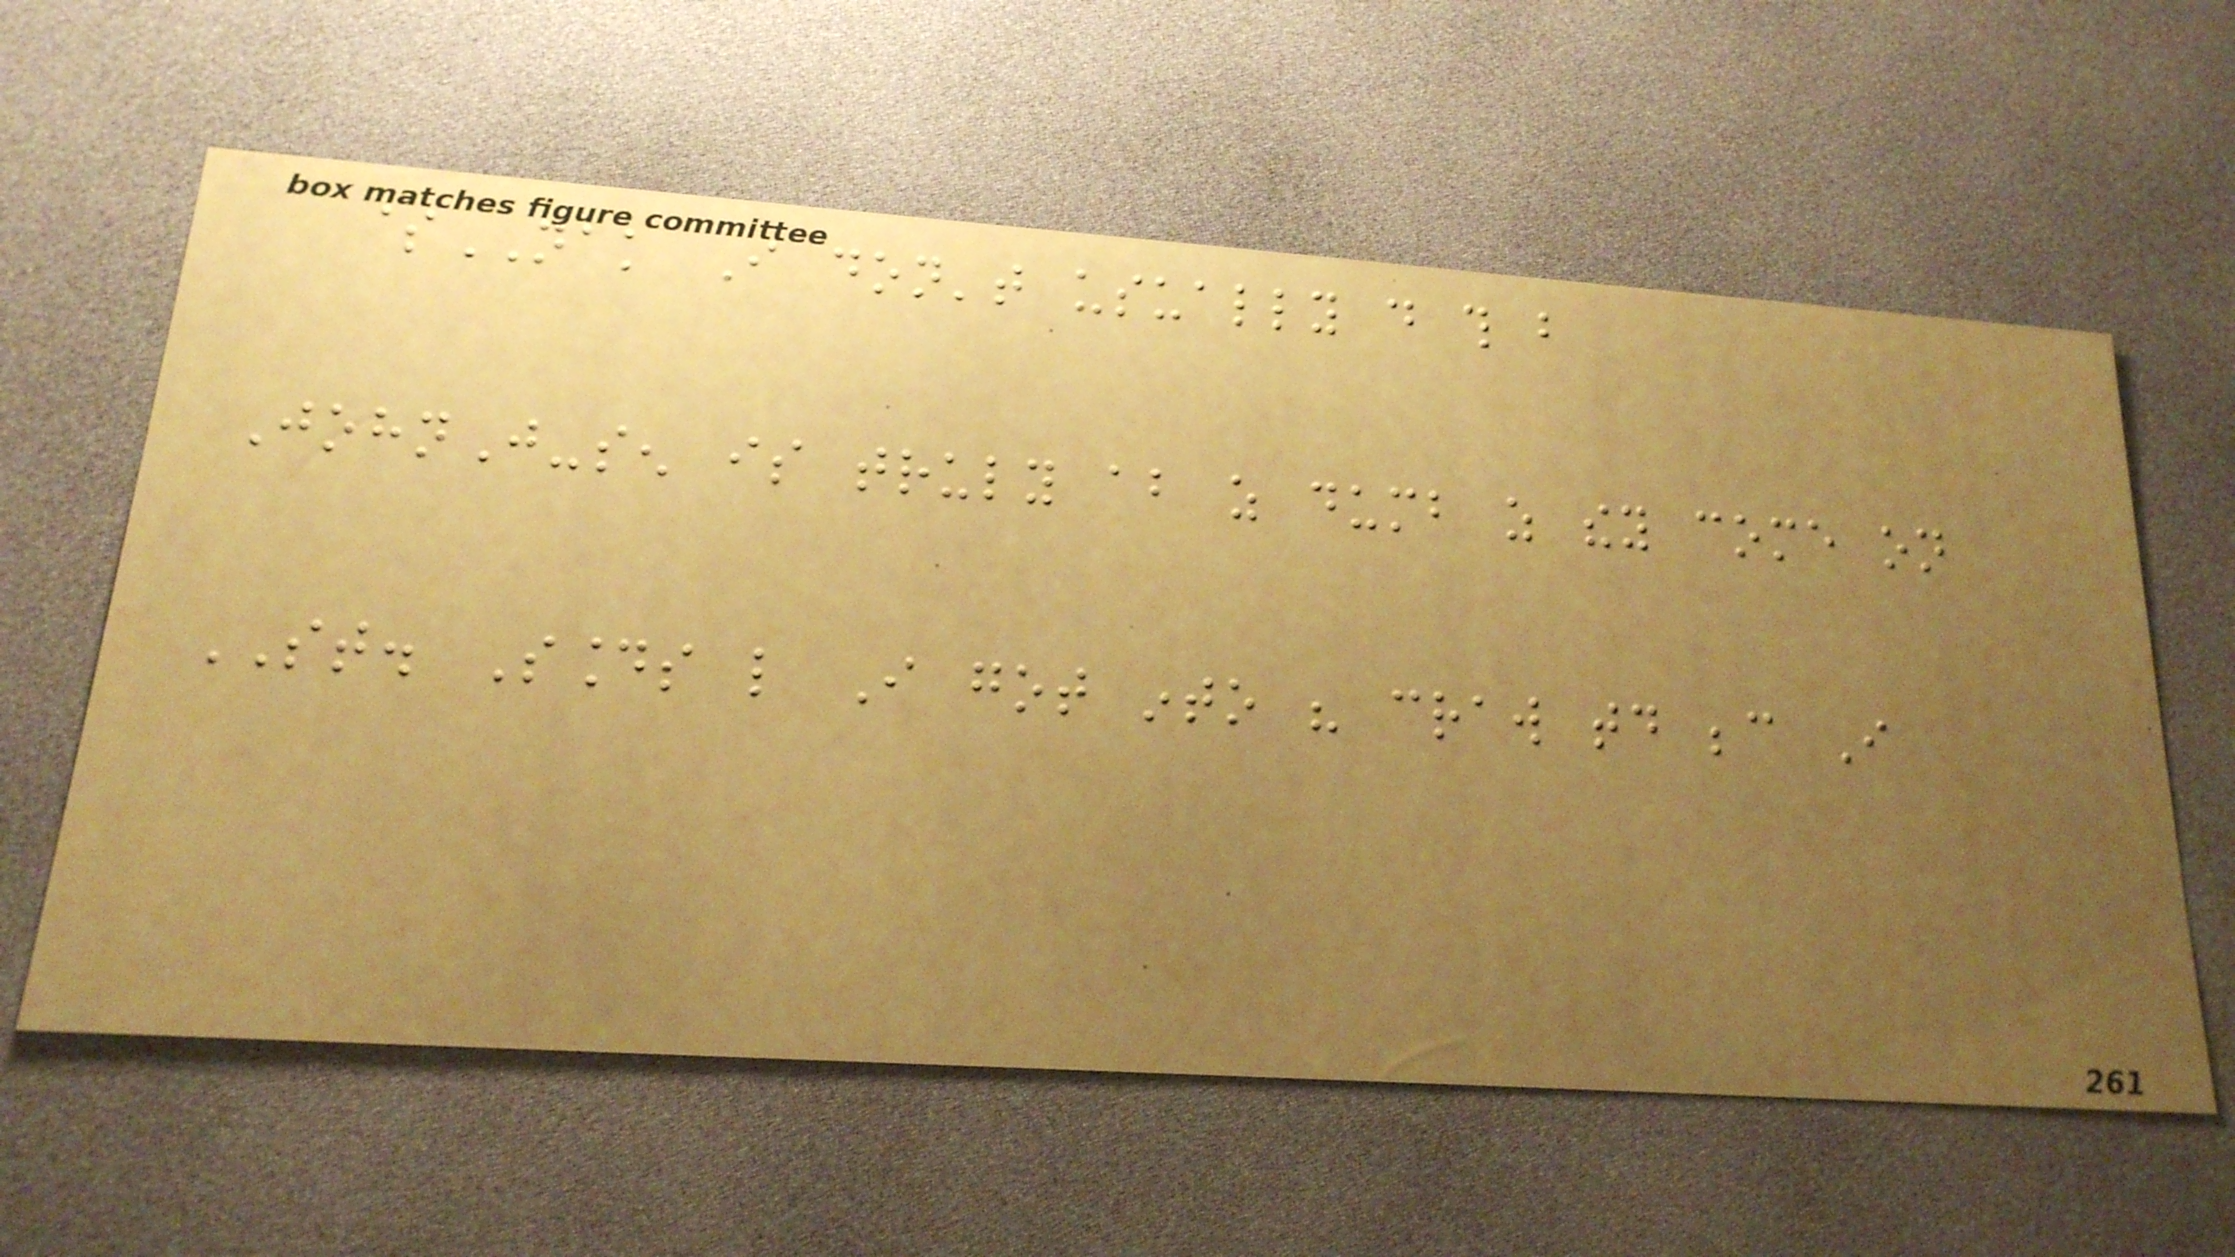$NAK I don't usually do this but
JohnJ-sen is truly about as dumb as they come on
ST. Sounds like I got into his craw today because I
